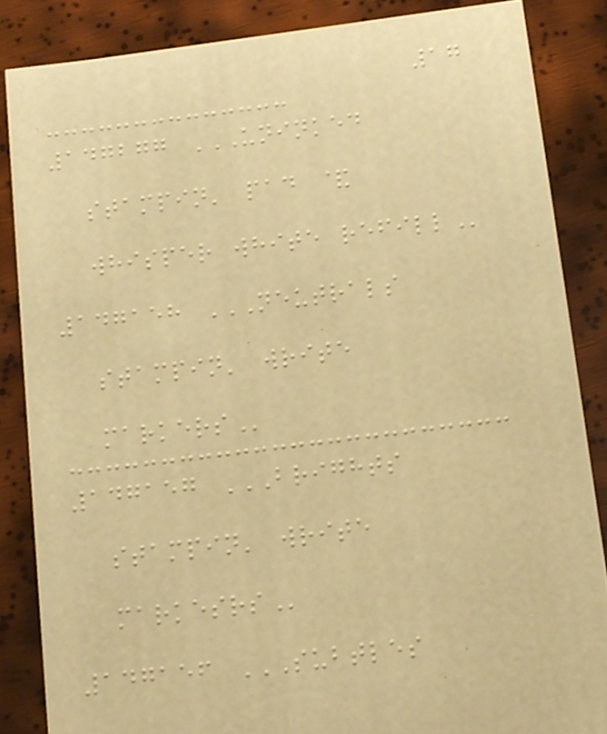17
147277 UNINKED
STAMPIN' PAD &
WHISPER WHITE REFILL
147158 NEUTRALS
STAMPIN' WRITE
MARKERS
147157 BRIGHTS
STAMPIN' WRITE
MARKESRS
147156 SUBTLES
